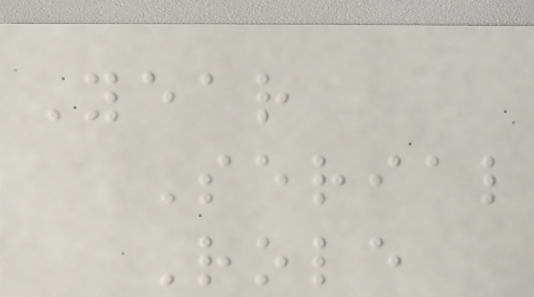Year
Serial
Role
